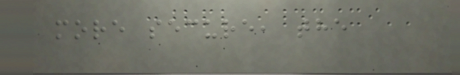more secure, the
